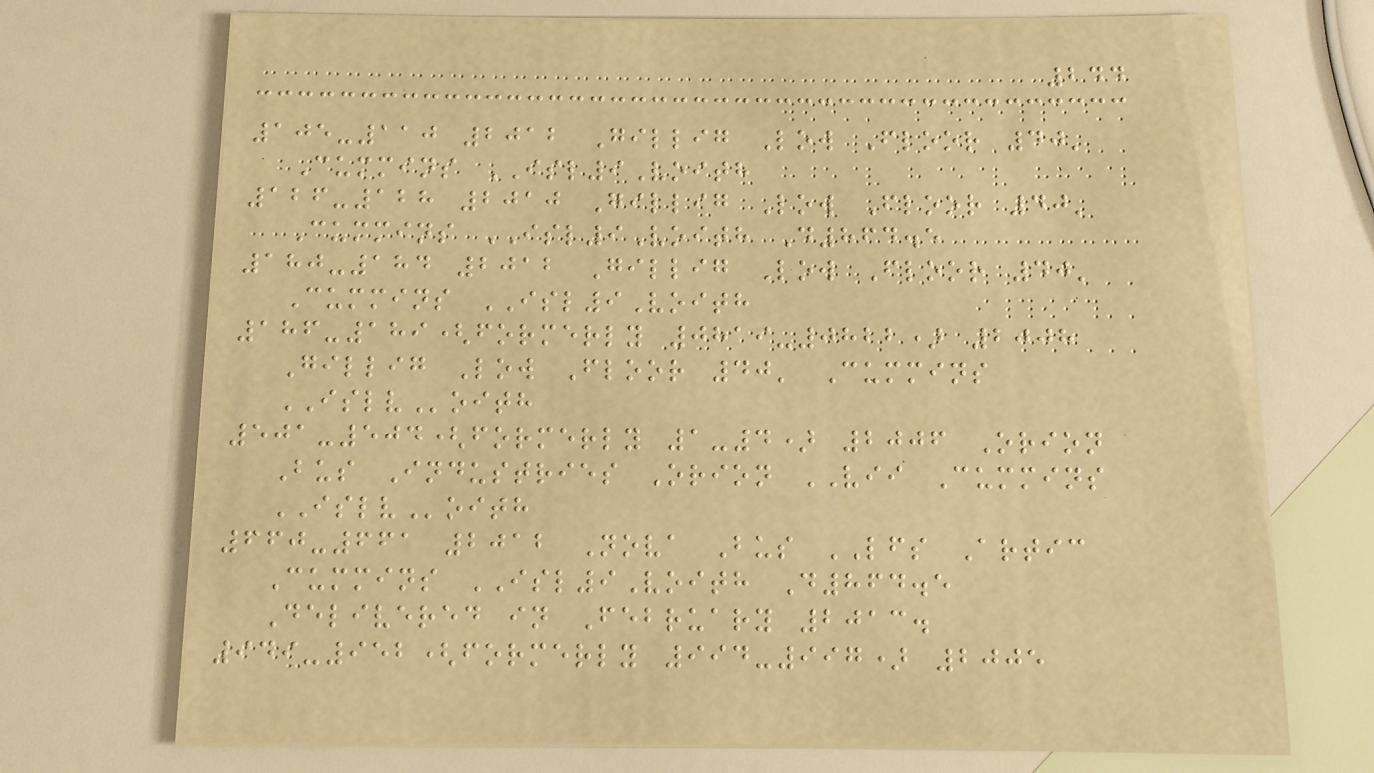244
105-110 2012 Gillig Low Floor 40'
Cummins ISL9Voith
126-128 2010 Gillig Low Floor 40'
Cummins ISL9Voith D864.5
180-184 2012 Gillig Low Floor 40'
Cummins ISL9Voith
186-189(formerly 0819-0822) 2008
Gillig Low Floor 40' Cummins
ISLVoith
501-504(formerly 1-4) 2006 Orion
Bus Industries Orion VII Cummins
ISLVoith
660-661 2012 Nova Bus LFS Artic
Cummins ISL9Voith D864.5
Delivered in February 2013.
949-952(formerly 994-997) 2005
